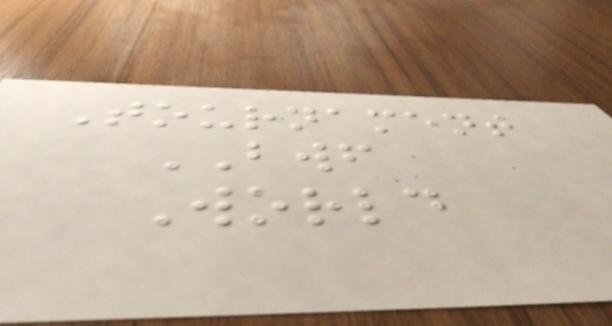Tournament
BWF
World
